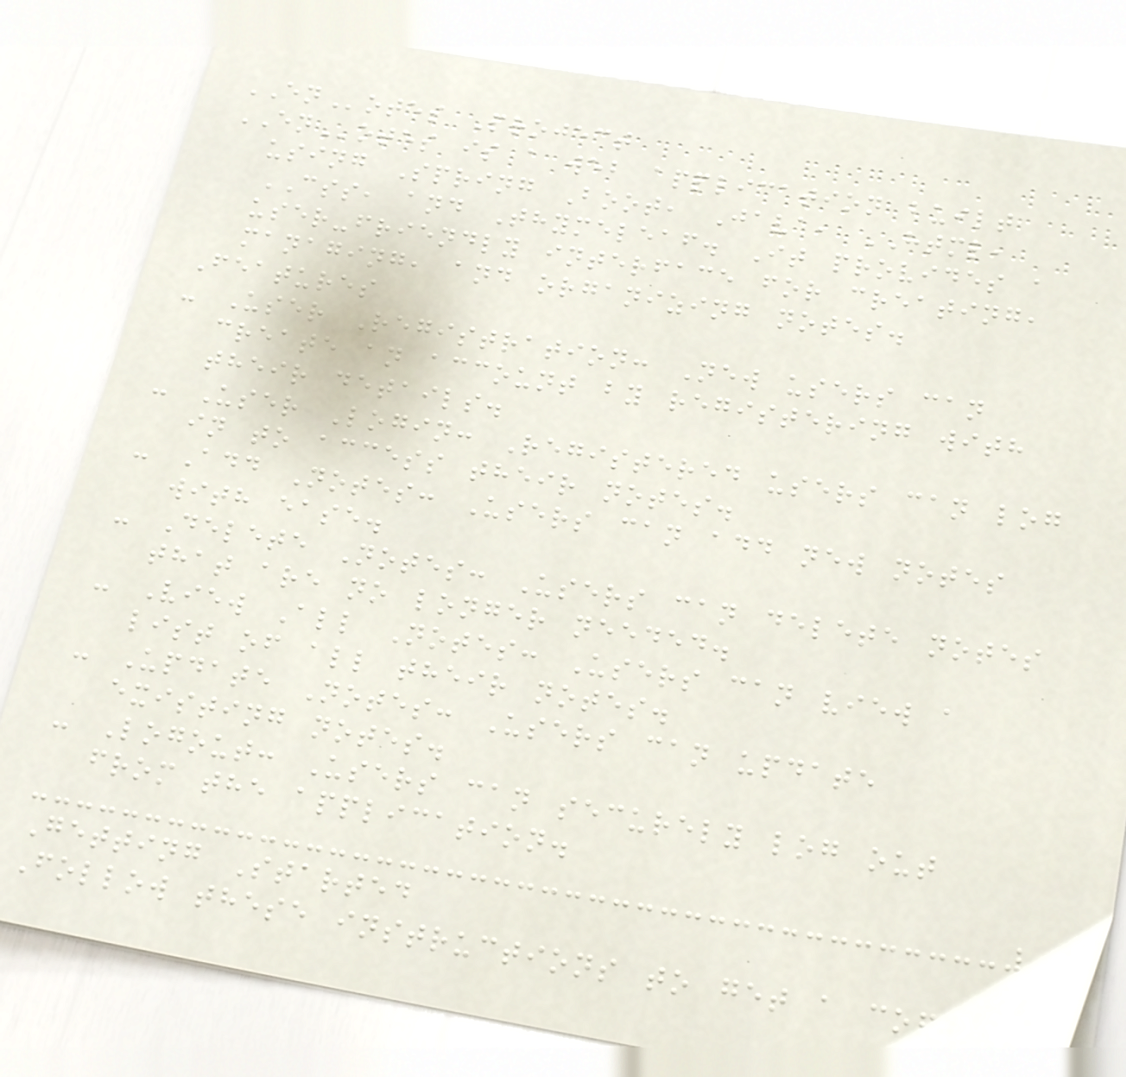ENotes Project
ENotes is a web application built
using Spring Boot, Java, HTML,
CSS, and Thymeleaf. It provides a
user-friendly interface for creating,
managing, and organizing notes.
Features
- User Registration: New users can
create an account by registering with
their details.
- User Login: Registered users can log
in to access their notes.
- Add Notes: Users can add new notes
with ease.
- Delete Notes: Users can delete notes
that are no longer needed.
- View All Notes: Users can view a
list of all their notes.
- Update Notes: Users can update
existing notes.
- Logout: Users can securely log out
from the application.
Getting Started
Follow these instructions to get a copy
